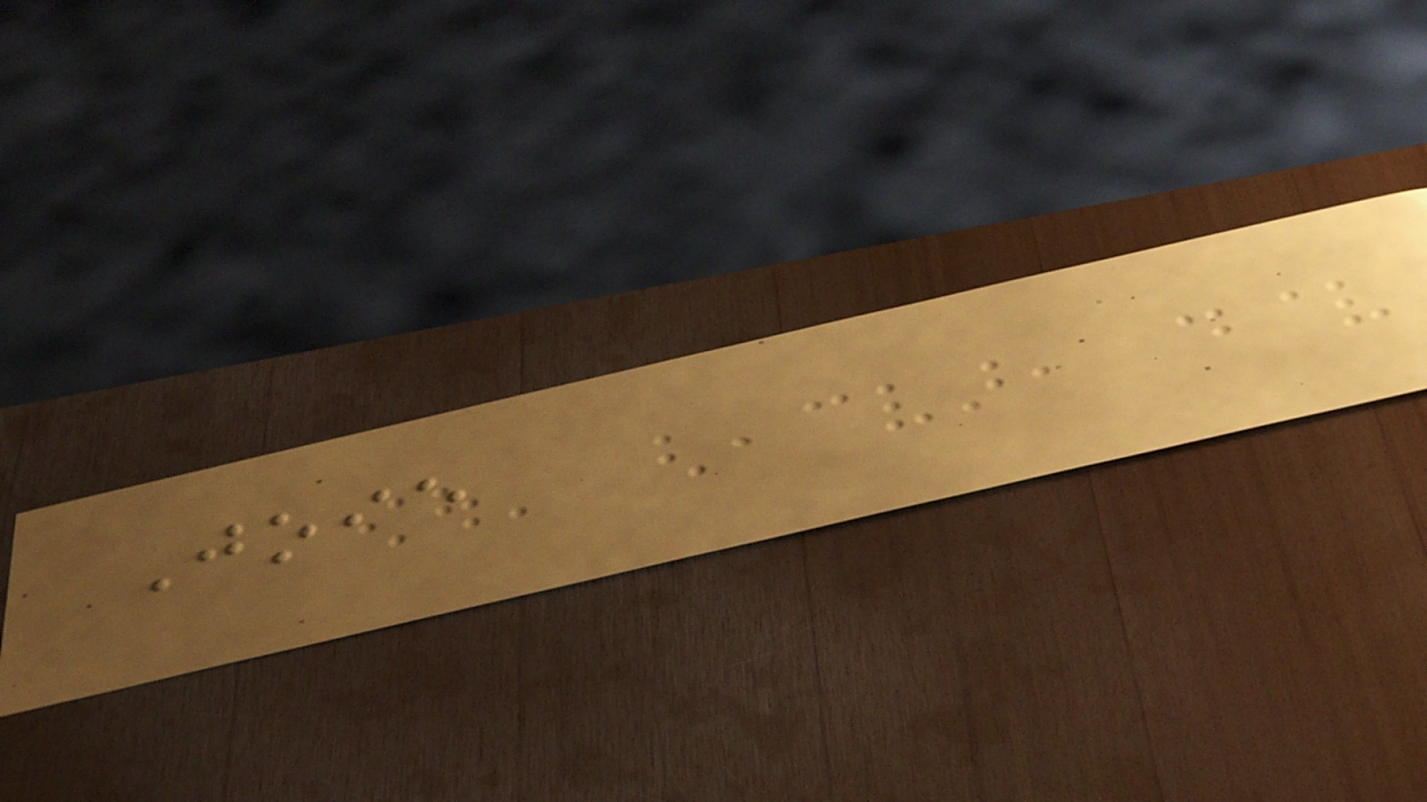Joie
